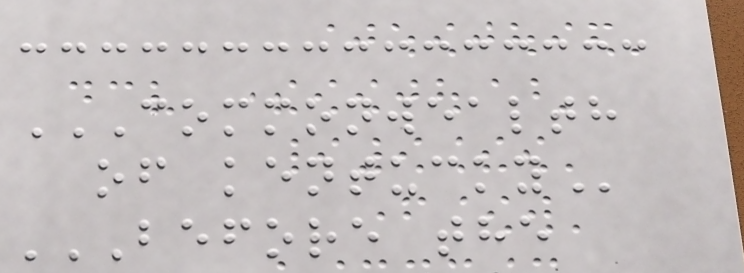COMMONWEALTH
OF KENTUCKY
BEFORE THE
